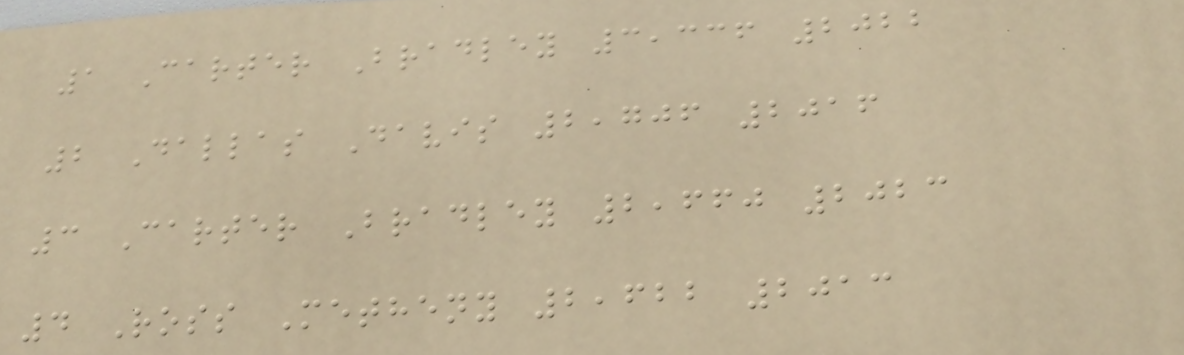1 Carter Bradley 3,336 2022
2 Dallas Davis 2,706 2016
3 Carter Bradley 2,660 2023
4 Ross Metheny 2,622 2013
